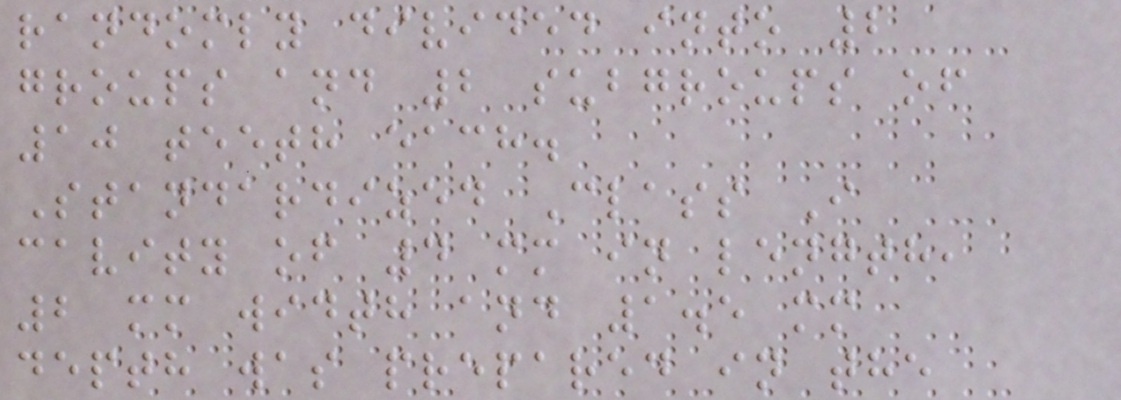randomly divided into 2
groups and 2 subgroups of
10 teeth each.
Standardized Class I
cavity of 4 mm in length,
2 mm width and 1.5 mm
depth was prepared in the
